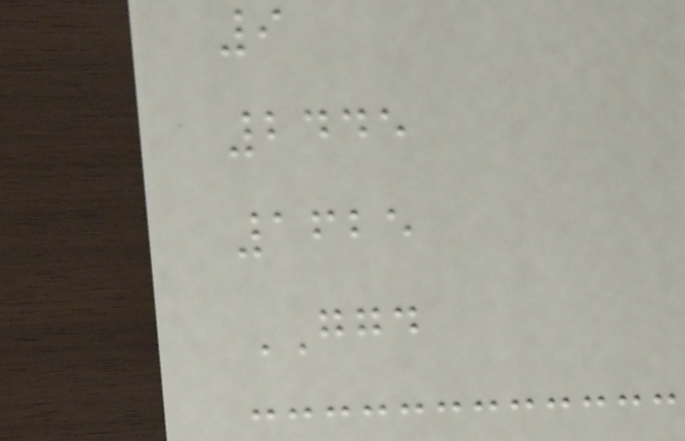9
2445
1625
GGD
